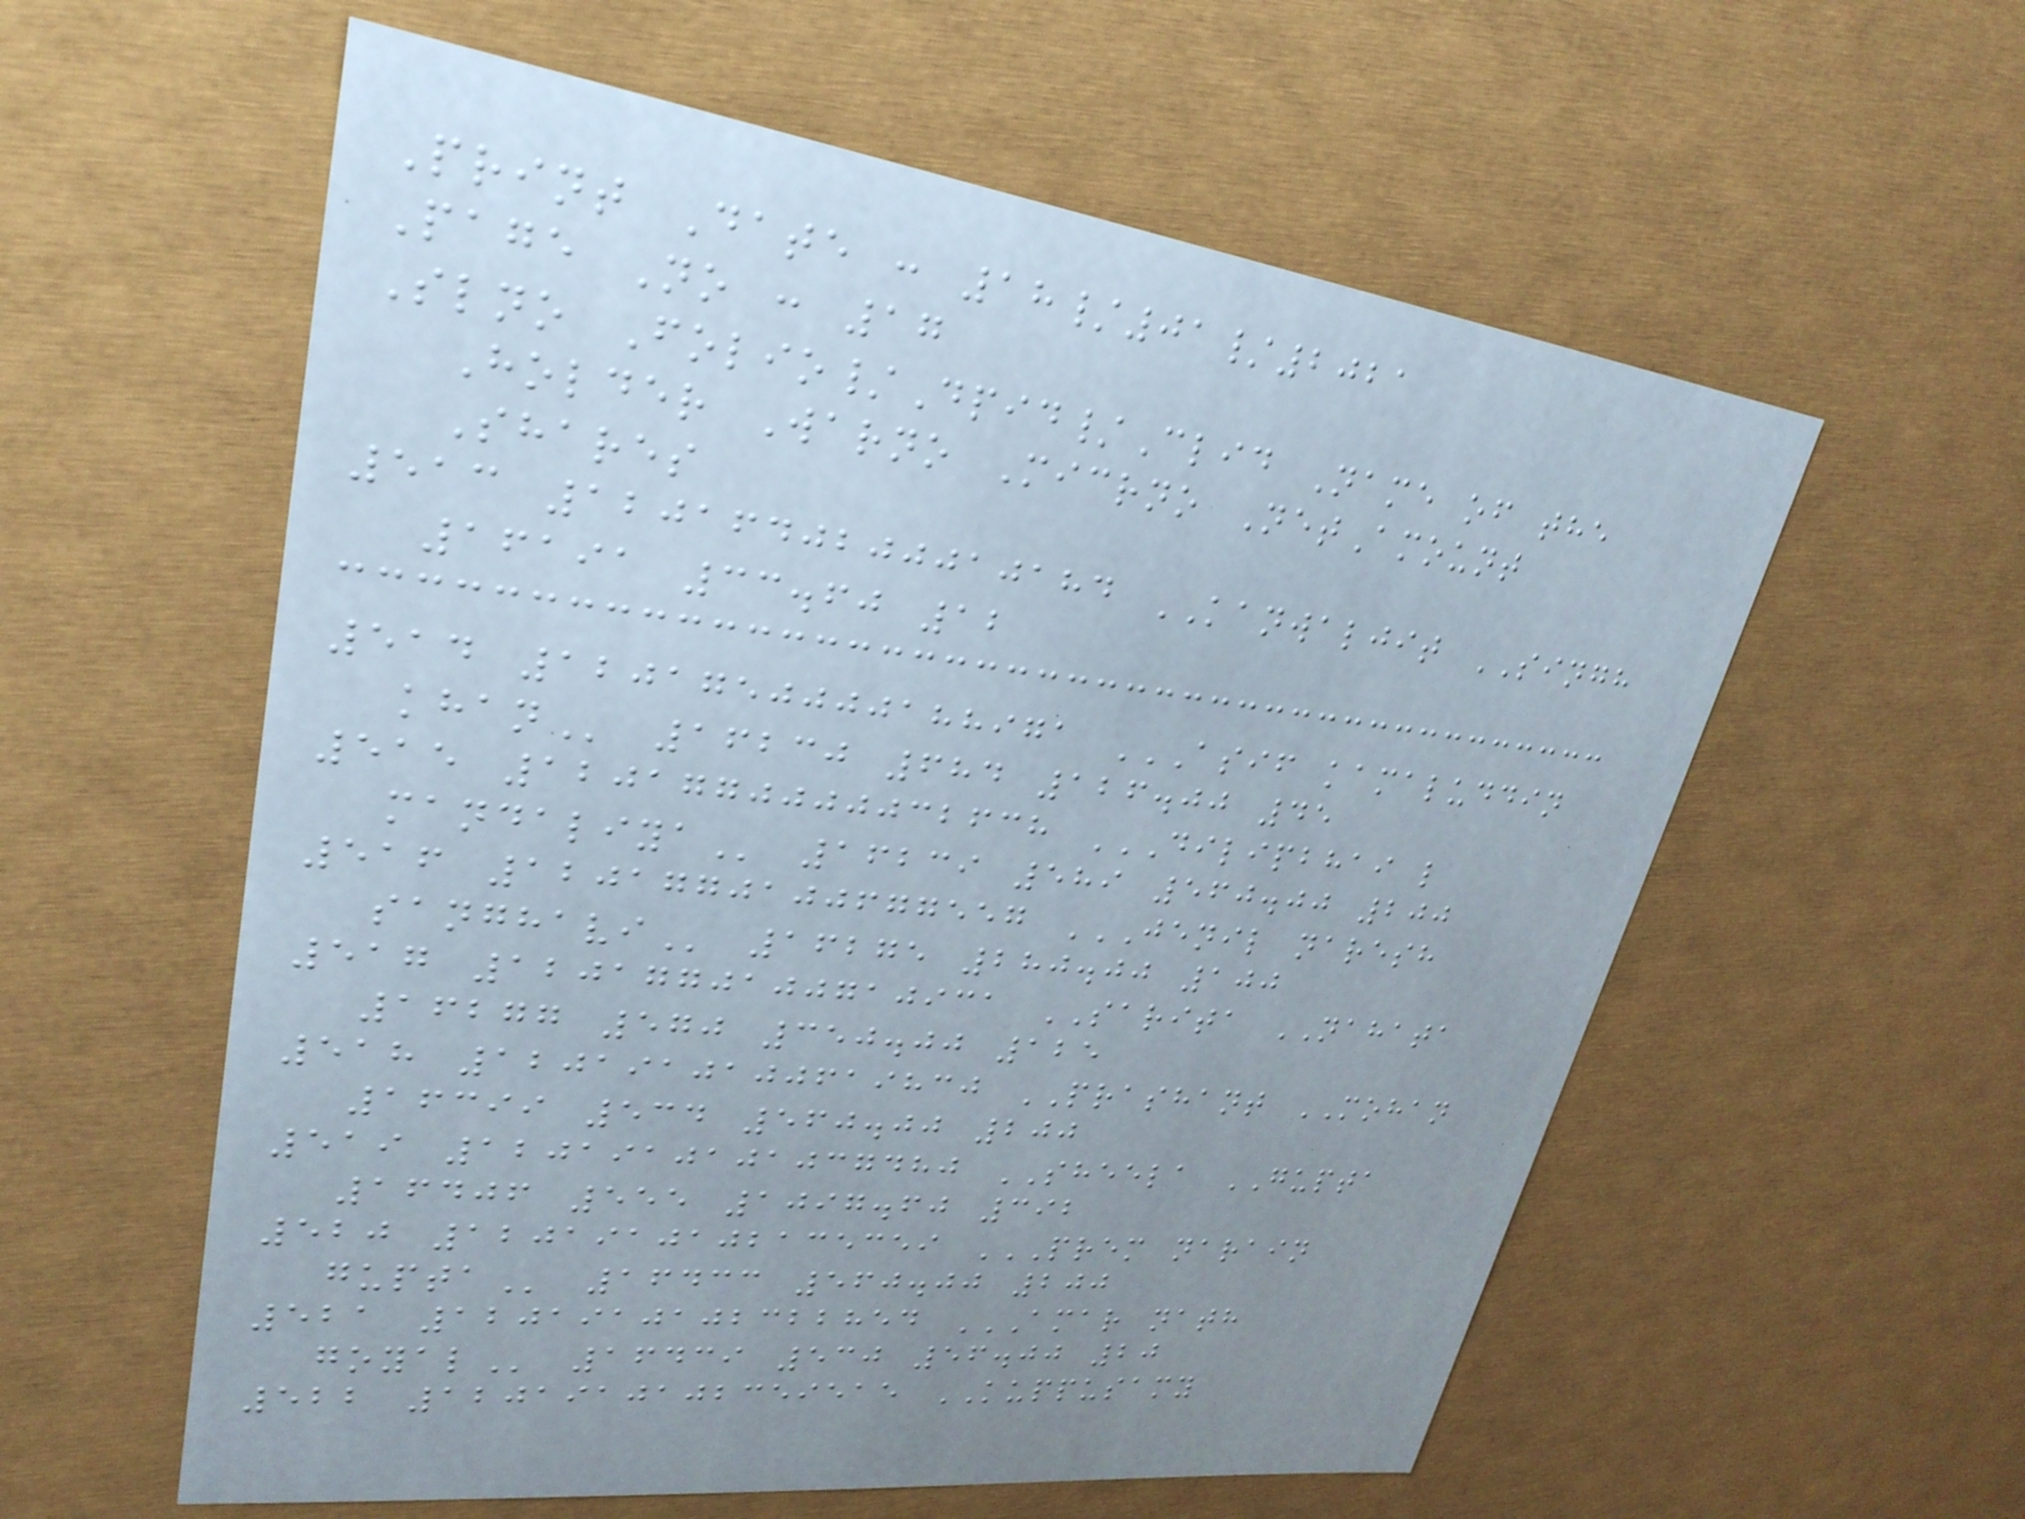Print Date : 18/01/2021
Page No : 17
Slno Folio/Dpid/Clid Name of the
Holder Warno Micrno NetAmount
Shares
513 1201640200010184 KANWALJIT SINGH
16191 33.60 12
514 1201750000188971 ASIF KAMALUDDIN
KHAN 16230 684 126.00 45
515 1201770000032638 DILIPBHAI L
MANDALIYA 16239 589 560.00 200
516 1201770100677557 JENIL NARESH
SANGHAVI 16275 280.00 100
517 1201770100710931 SARITA NAHATA
16277 570 350.00 125
518 1201910100619830 PRASHANT MOHAN
16399 534 560.00 200
519 1201910101037480 SHEELA GUPTA
16406 555 1097.60 392
520 1201910102135359 PREM NARAIN
GUPTA 16433 560.00 200
521 1201910102322854 AMAR NATH
GOYAL 16439 530 56.00 20
522 1201910102359515 KUPPUSAMY
